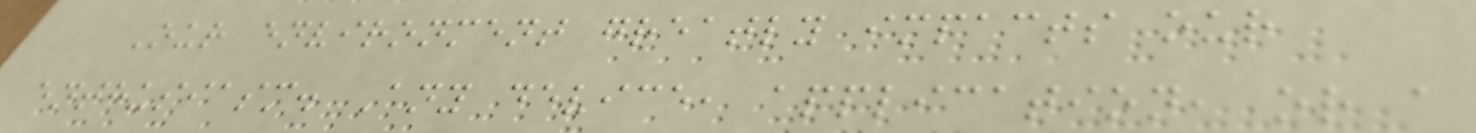Our environment greatly impacts our
enthusiasm. Any device, application, or a
